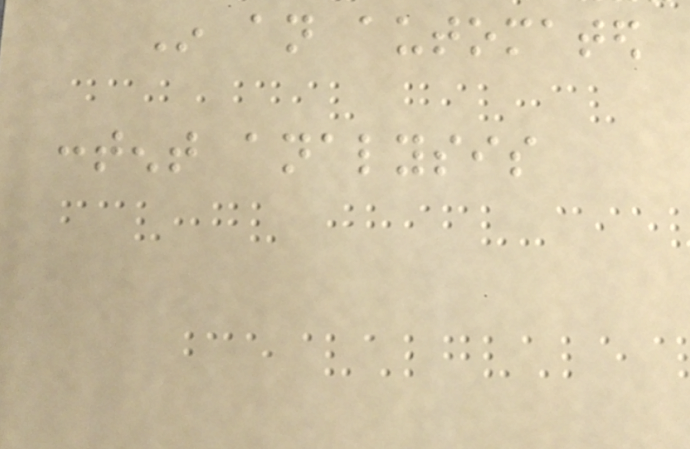In an automated
content analysis
